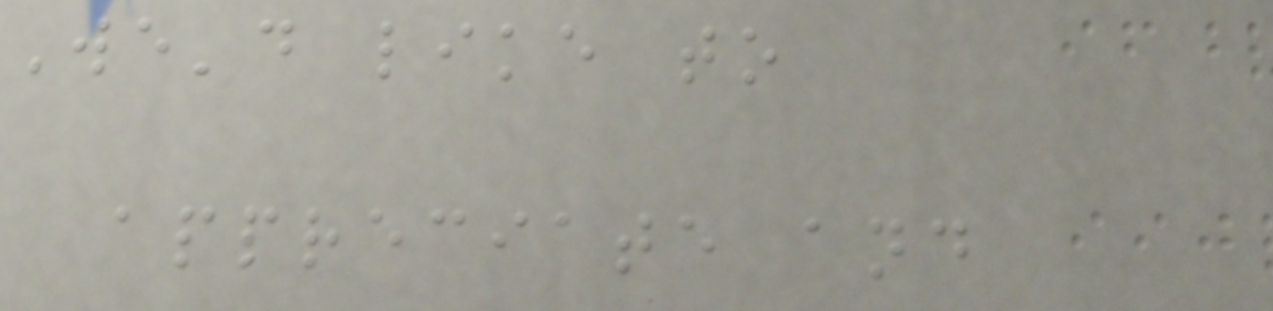We'd like to
appreciate and
